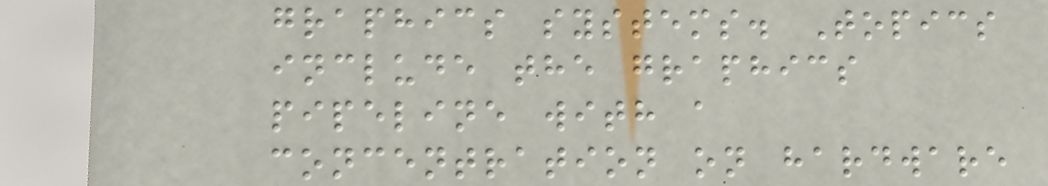graphics systems. Topics
include the graphics
pipeline with a
concentration on hardware
